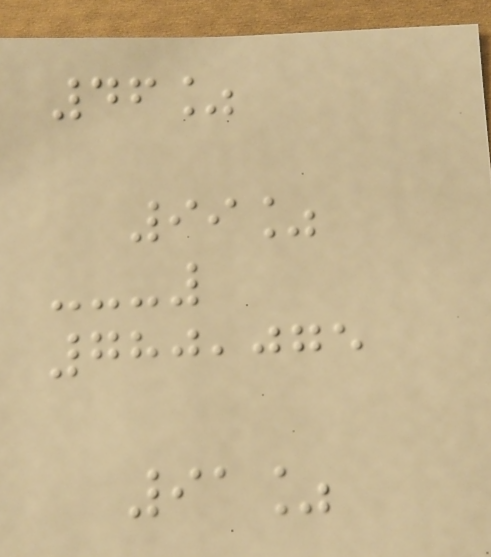46%
99%
780,075
91%
